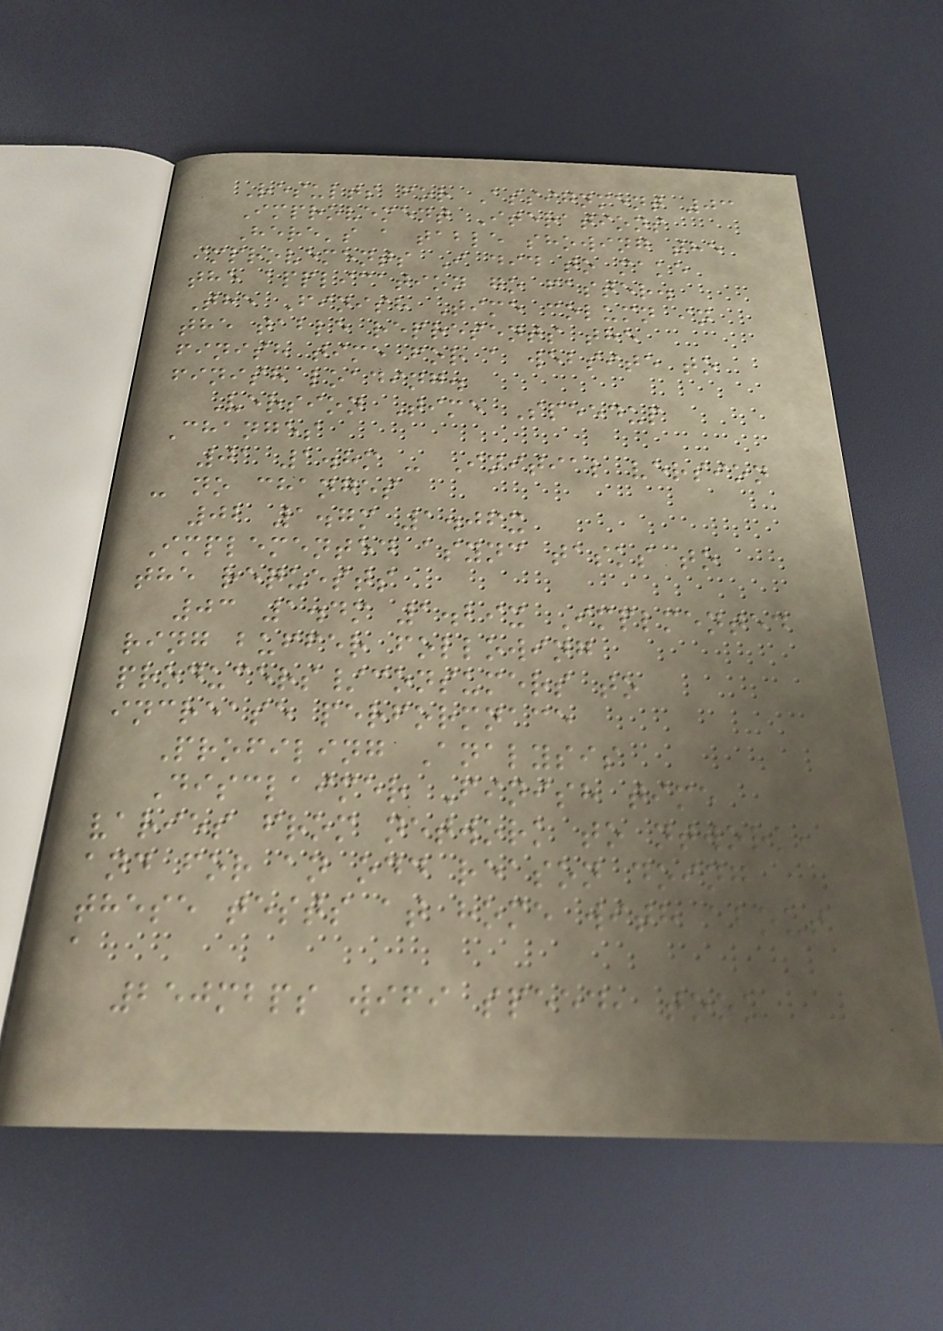Results for Assignment 03
Improvement Iterations
Here's a table showing the
improvements I did to make
the application go faster.
The Finish Time column in
the table represents the
finish time for a website to
finish loading.
Version Time Speedup
Changes
01 1.8m - Initial version
- no changes
02 1.7m 1.06x
Implemented async tasks to
the requests
03 1.4m 1.29x Implmented
ring buffer following
producers/consumers to
increase performnace
Profiling Analysis
Disclaimer Finish time
varies from network to ntwork,
and for an odd reason doing
these tests at home with about
a
250mbps wifi speed, took
